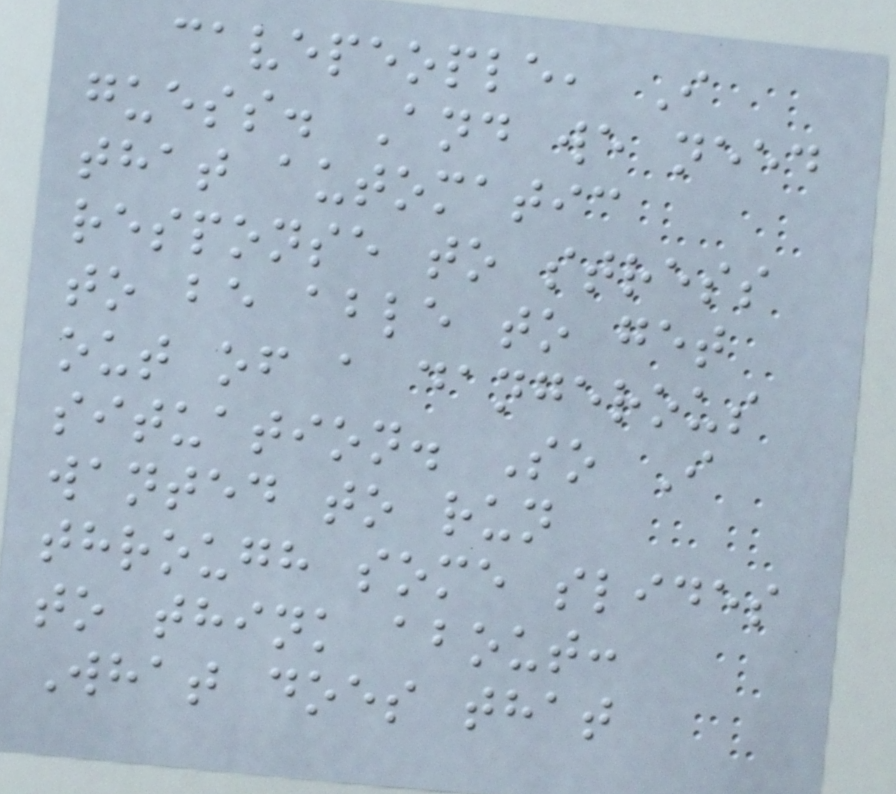cavepeople, I
guess. And we need
that automatic
response to stress
to be able to get
out of a dangerous
situation. So I
wanted to run
through some slides
to think about:
What does that
